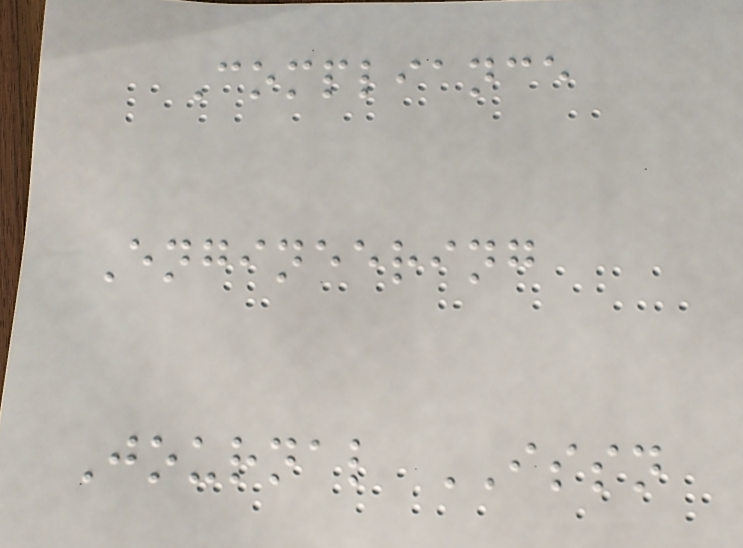Compliance
Engineering
Journal ISSN
